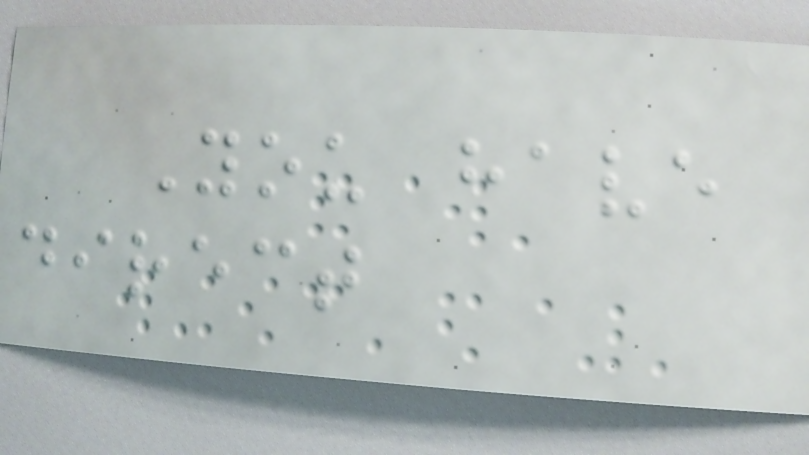You have
direct
